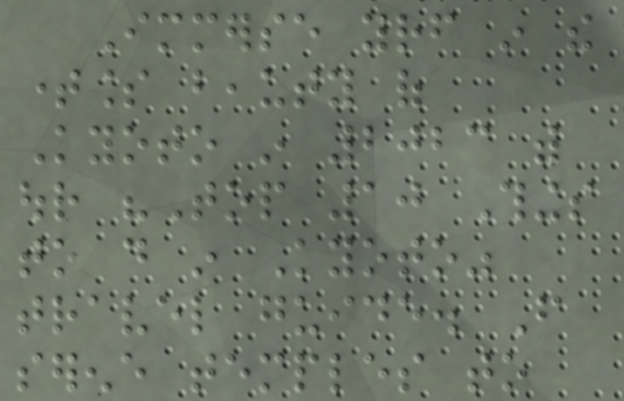Immerse yourself in the
timeless beauty of
Kyoto in 2023 with
our "Top 10 Things
to do in Kyoto"
travel guide. From
serene temples to
